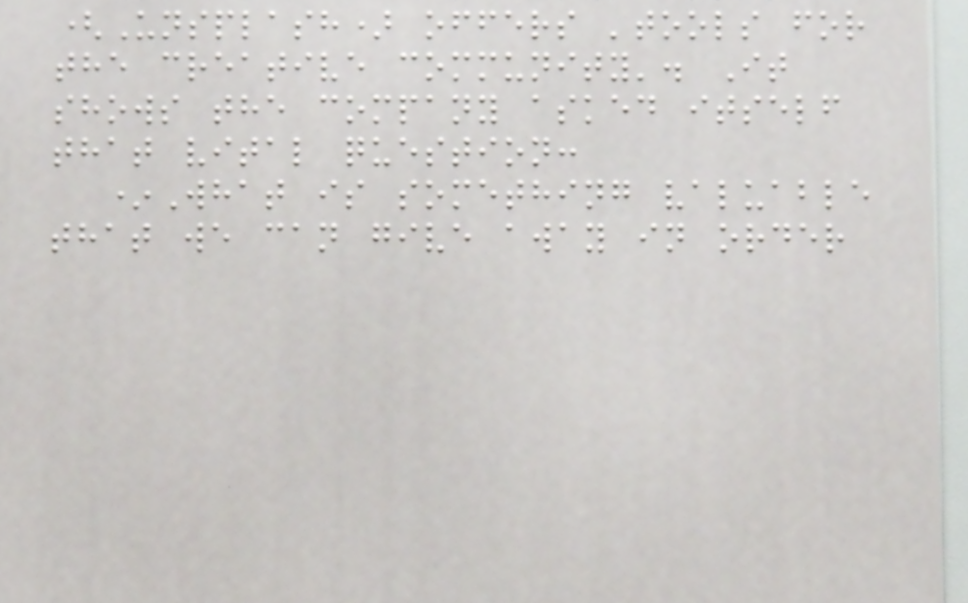(Unsplash) offers 'tools for
the creative community'. It
shows the company asked itself
that vital question:
*What is something valuable
that we can give away in order
